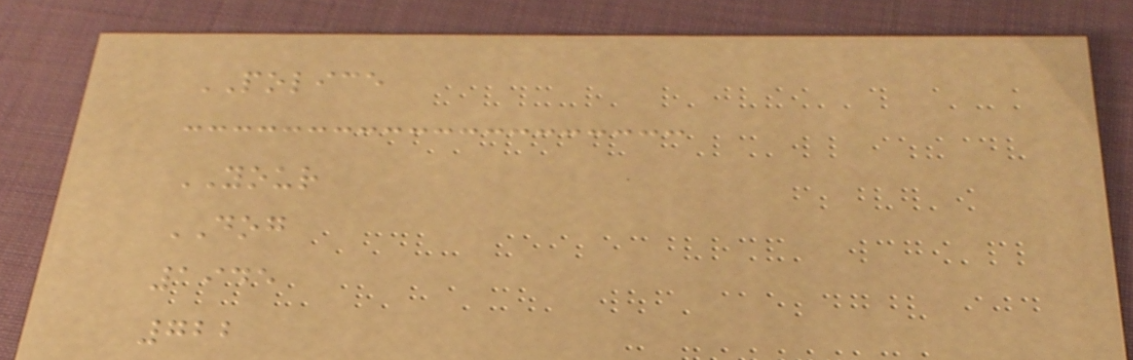POLICE
YOUR
DOG
1945
722
